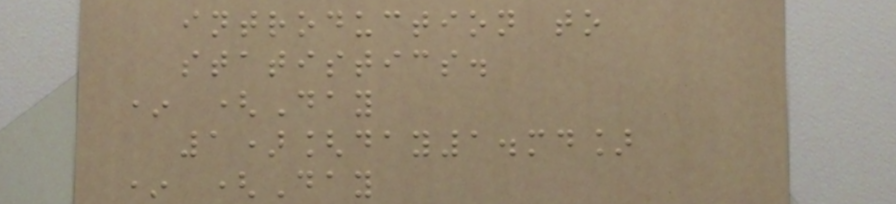introduction to
statistics.
* (Day
1)[day1.md]
* (Day
